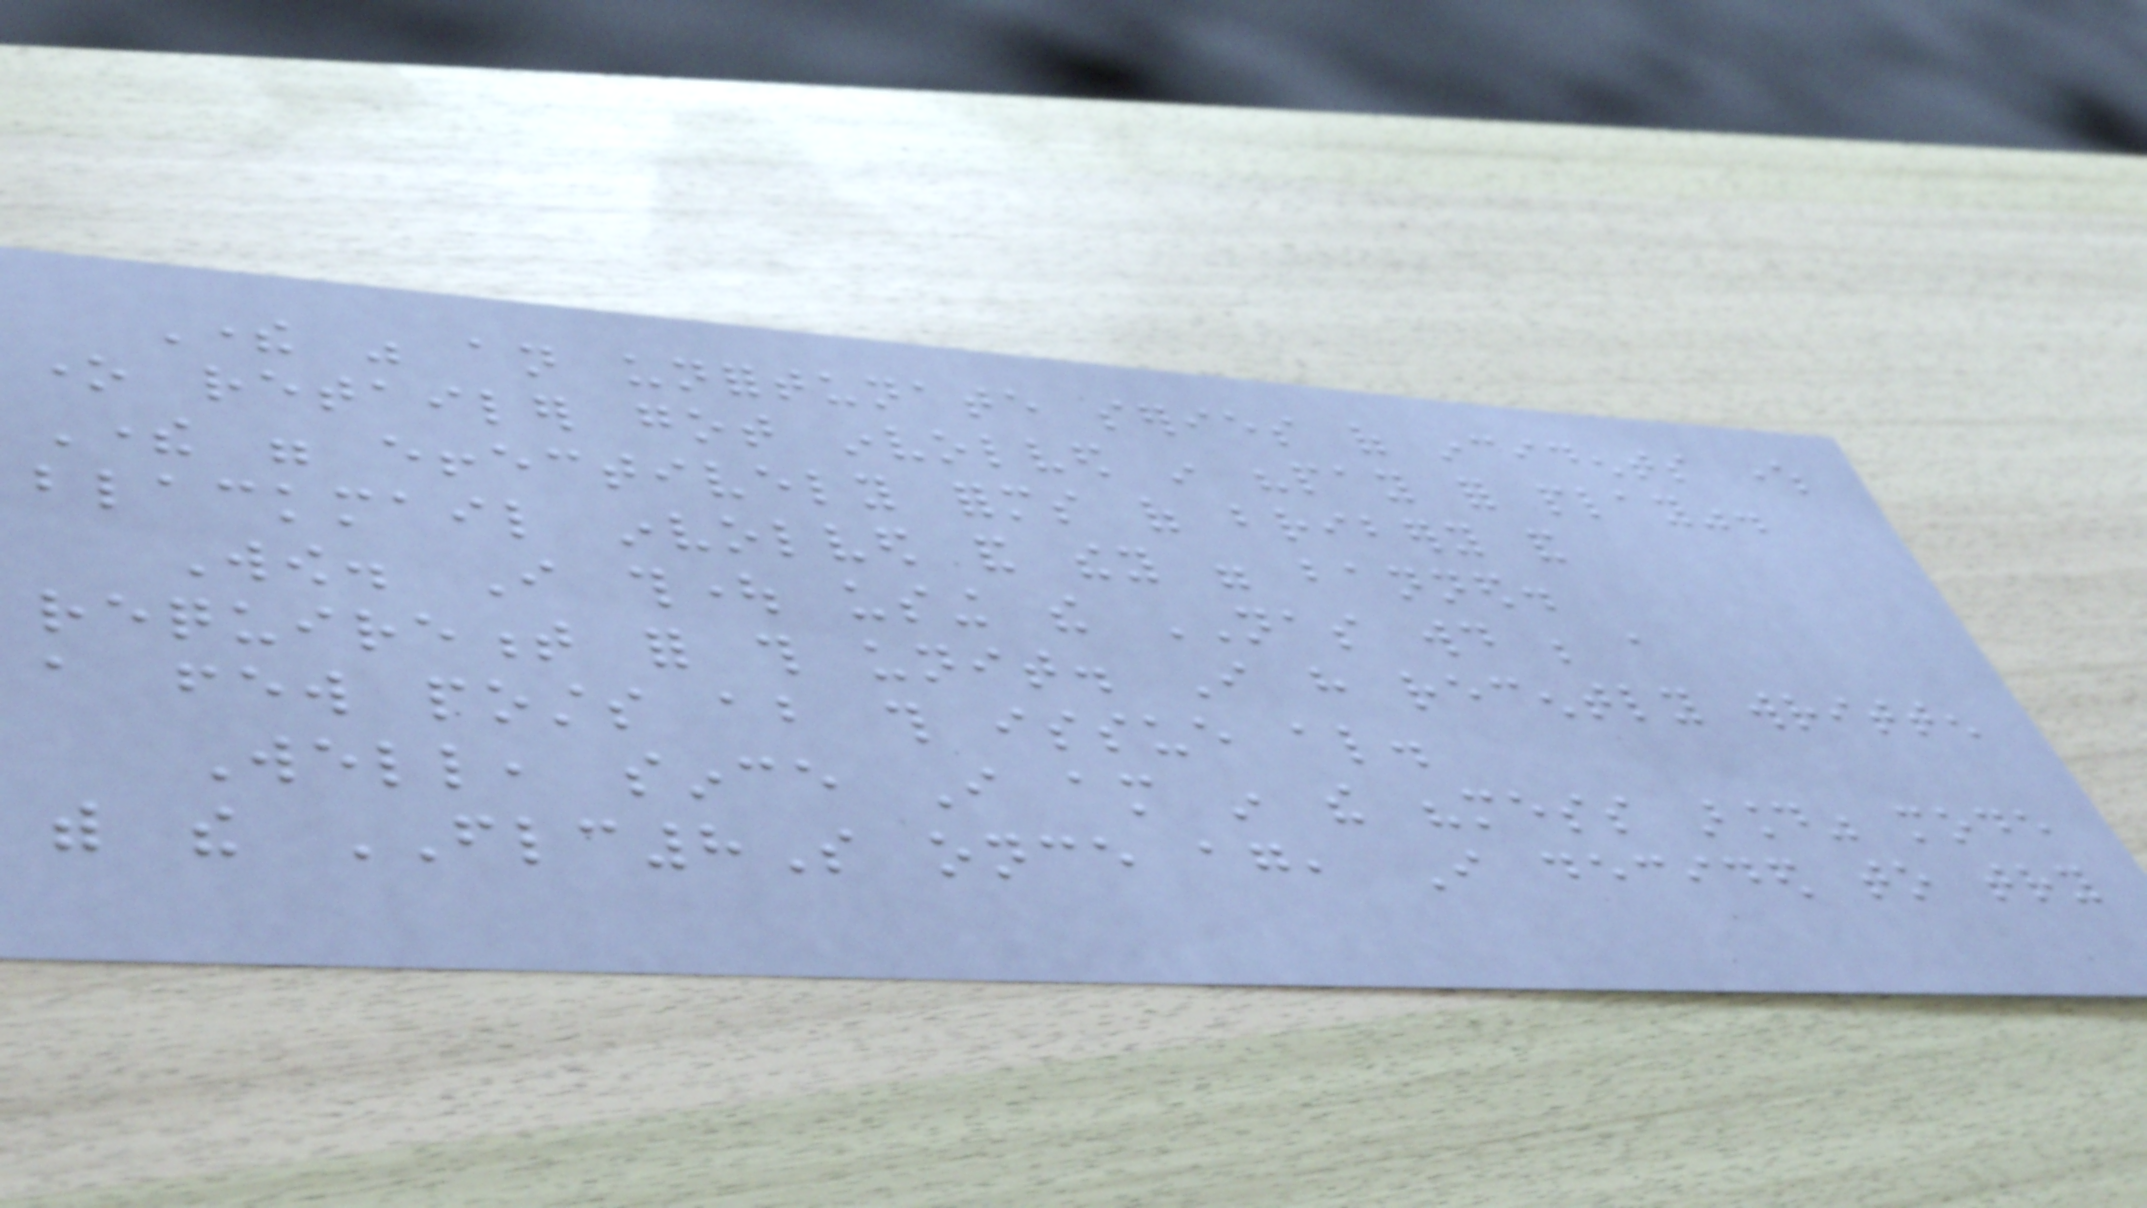There was an unfortunate series of incidents where
one retailer got involved in "pay for play".
There were effectively forms of bribery and
blackmail involved and they were banned.
Wow. I thought using the NAS would be a
requirement for this unit. I have recently written
a few posts about this issue also.
Well, since I am in the "mess around" mode
with the FLC8S once again, I decided to try
